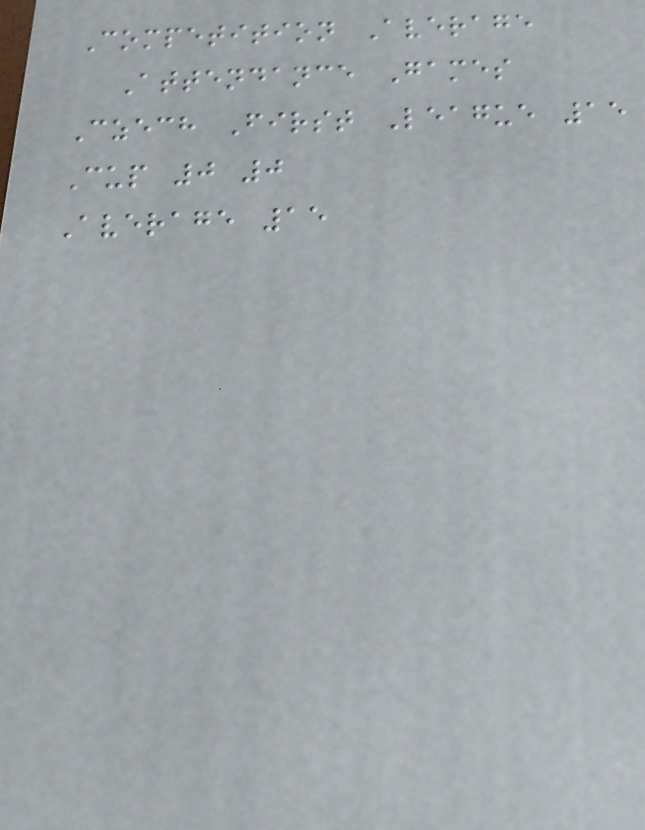Competition Average
Attendance Games
Czech First League 15
Cup 0 0
Average 15
